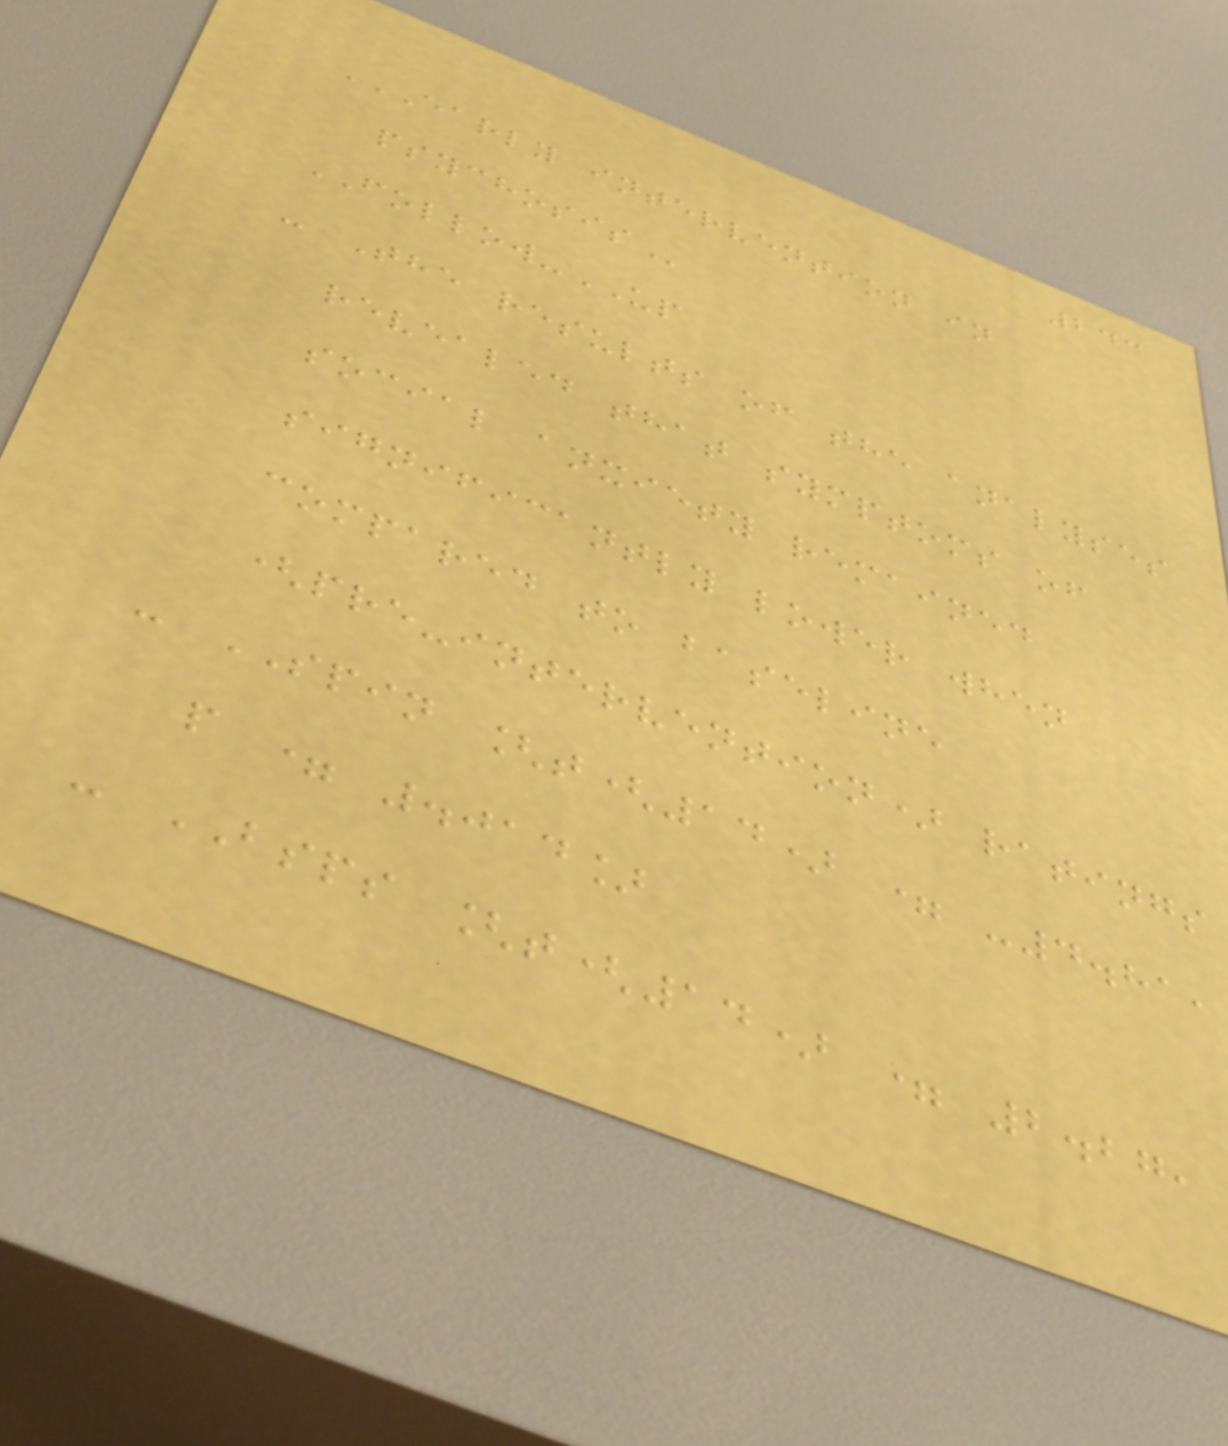243
EARLY INTERVENTION IN
PSYCHOSIS
FOLLOW-UP
- The results of the analyses
revealed that symptoms of
social anxiety remained
significantly lower when
compared to baseline
(pre-intervention) ratings
- SPIN [t(14) = -4.81,
p = .014]
- BSPS [t(14) = 2.27,
